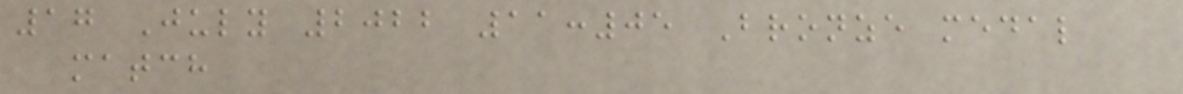17 July 2022 11:05 Bronze medal
match
